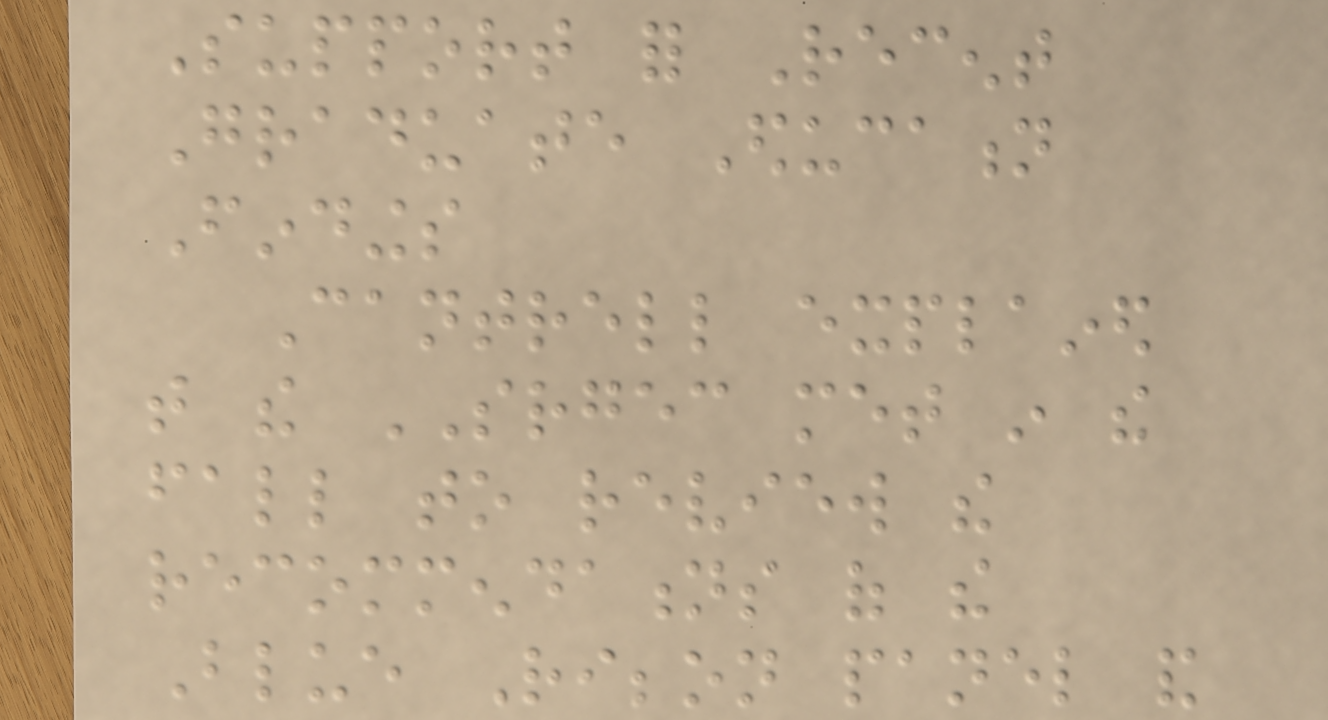Support for Recent
Graduate Education
Findings
Cantrell explained
that the SRGEC met in the
fall to review the
recommendations of the
Blue Ribbon panel and
